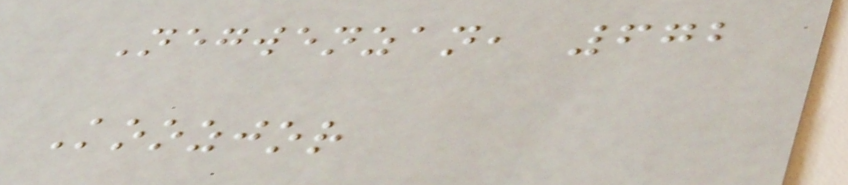Negwenzan, 672
Koozjor
